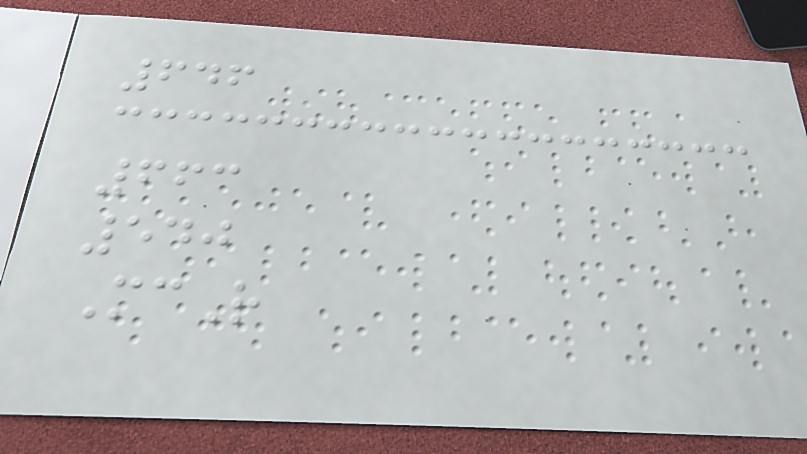646
663
540
McR
